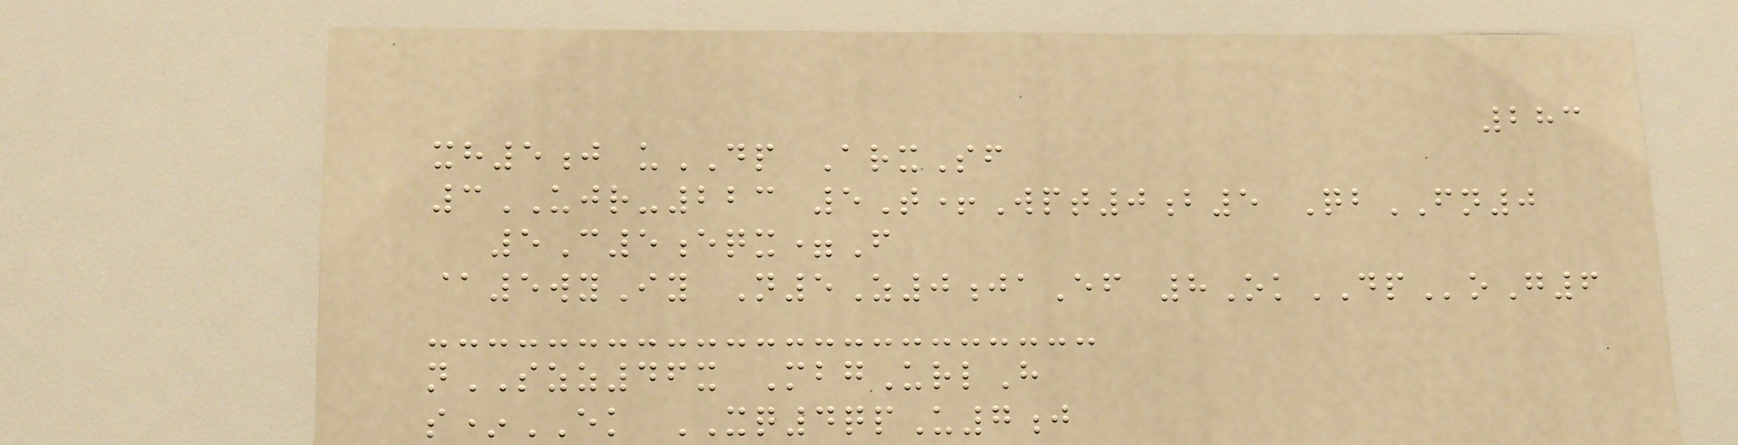283
xh5j uDP ArxSf
3UJR-223 5T+Wpt0b5 QbFN0
5C5eqx=F
@5wyIy N5Z0jaEf 8OkDPoG6
nSZZ46x MbgUrlH
s*EK XQ4qpU7j
